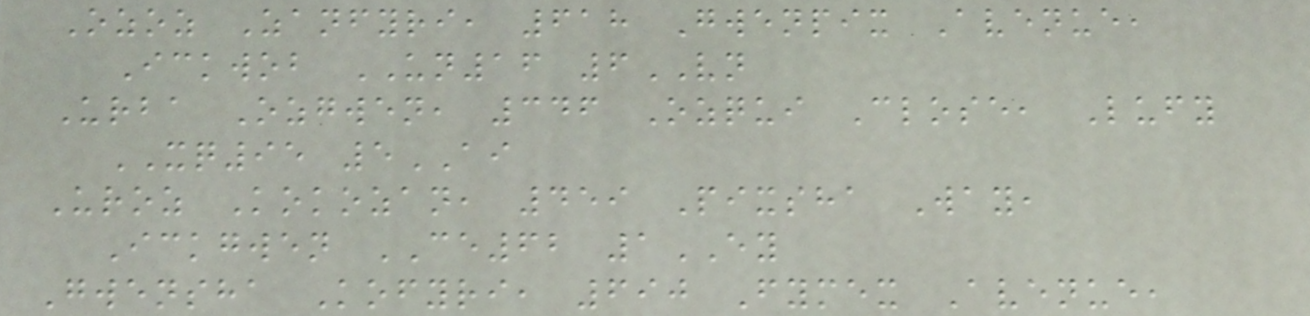Ozoz Zanfyri, 618 Gwenpix Avenue,
Ickwob UN16 6VN
Urba Ozgwen, 346 Ozqui Close, Lufy
XQ95 5AI
Uroz Kokozan, 459 Pixsha Way,
Ickgwen CE62 1EY
Gwensha Kofyri, 690 Fymex Avenue,
